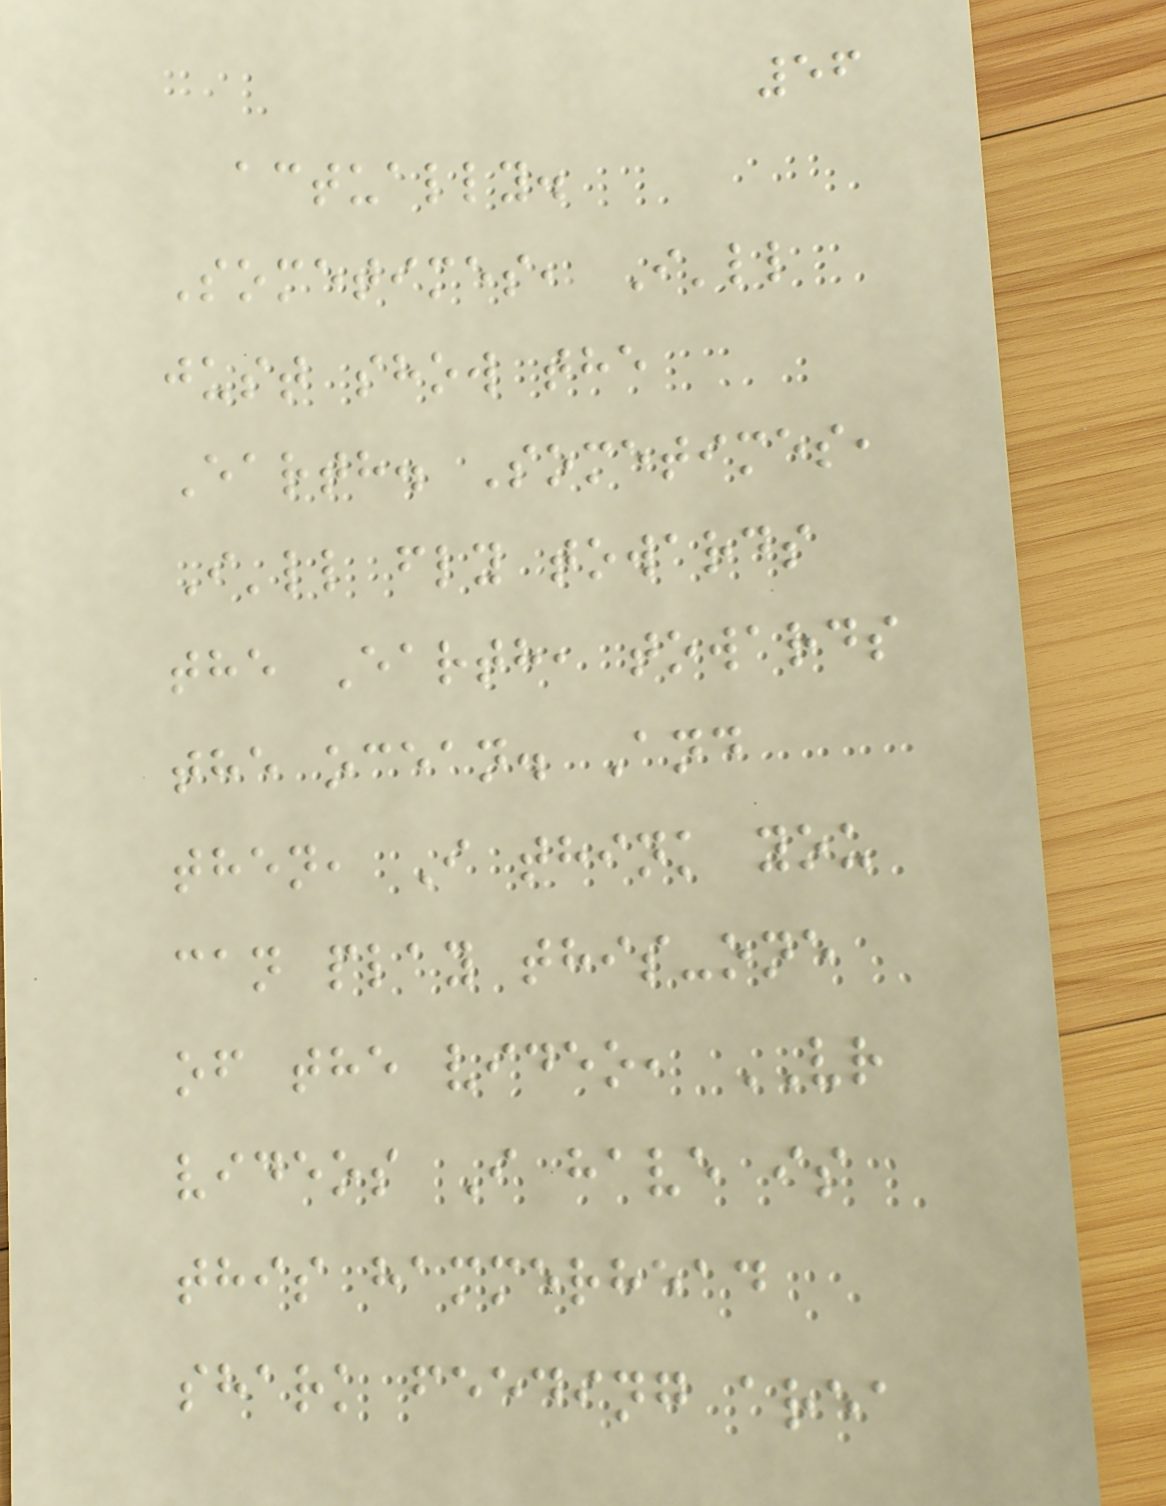56
actually.
Sometimes, I'll
just show the
Earth. Sometimes,
I'll fly towards
the Earth, towards
the ocean. And
then, I think you
can play this-one
of the video, VR
videos I have is
this hammerhead
shark feeding area
